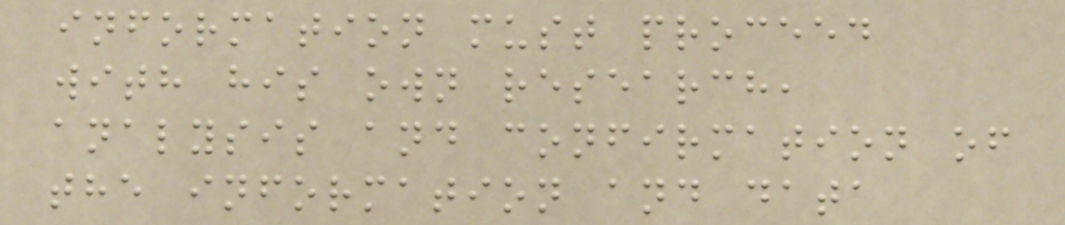information must proceed
with his own research,
analysis and confirmation of
the information and data
